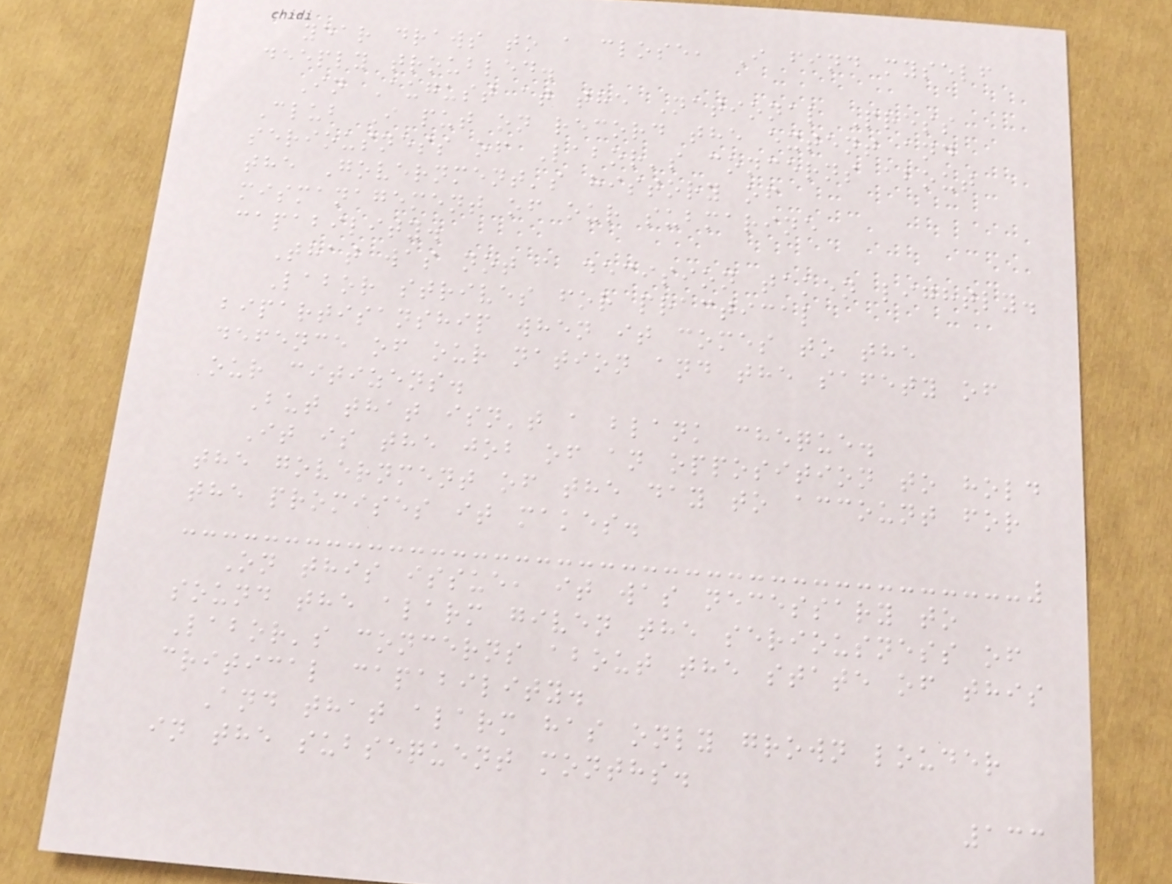year draws to a close, I find myself
deeply troubled.
In August at the National Press
Club I put on record the extent and
seriousness of Labor's concerns about
the Government's history of
mismanagement of our submarine
capability.
That was not a decision taken lightly.
Labor strives for practical
bipartisanship when it comes to the
defence of our nation and the safety of
our citizens.
But that isn't a blank cheque.
It is the job of an opposition to hold
the government of the day to account for
the promises it makes.
On this issue, it was necessary to
sound the alarm given the seriousness of
Labor's concerns about the state of this
critical capability.
And that alarm has only grown louder
in the subsequent months.
133
